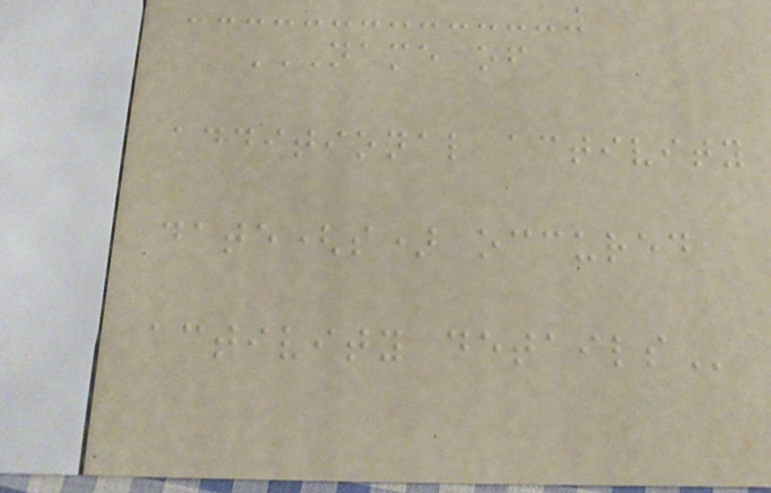NAME OF
ADDITIONAL ACTIVITY
DATE(S) OCCURED
ACTIVITY DETAILS
